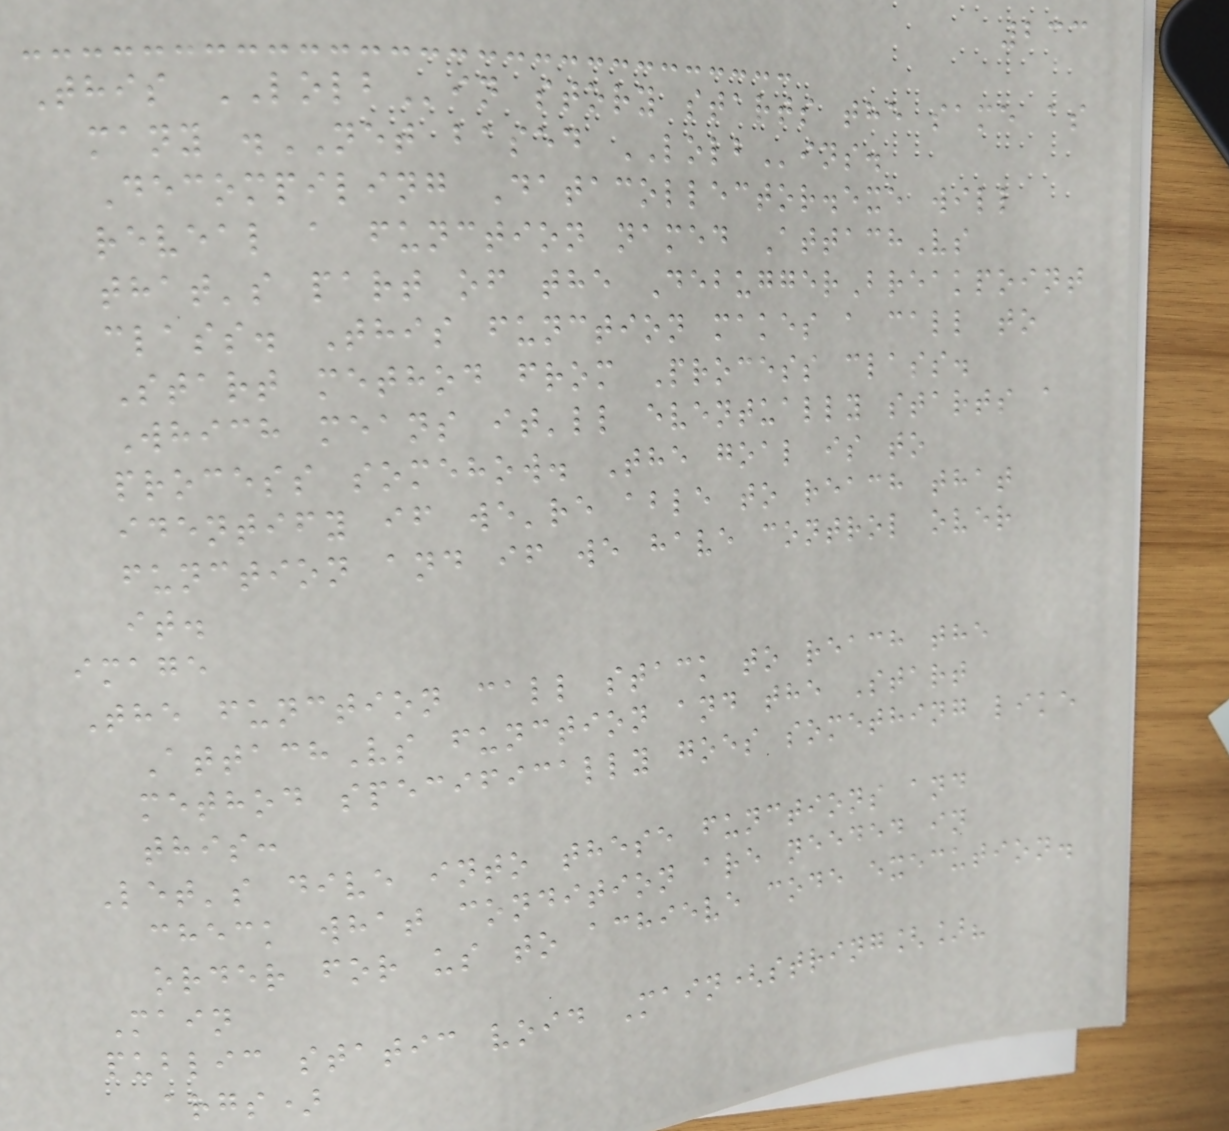233
This LOLBin story starts the same as
many .NET based LOLBins.
Decompiling Datacollector.exe will
reveal a function named AttachVs
that's part of the DebuggerBreakpoint
class. This function makes a call to
Start method from Process class.
Which means it'll eventually starts a
process somehow. The goal is to
identify if we're able to reach that
function and if we have control over
it.
image
The function call stack to reach the
AttachVs function and the Start
method specifically goes something like
this:
Let's dive into these functions and
check what condition are needed in
order for us to achieve code execution.
Main
public static void Main(string[]?
args)
